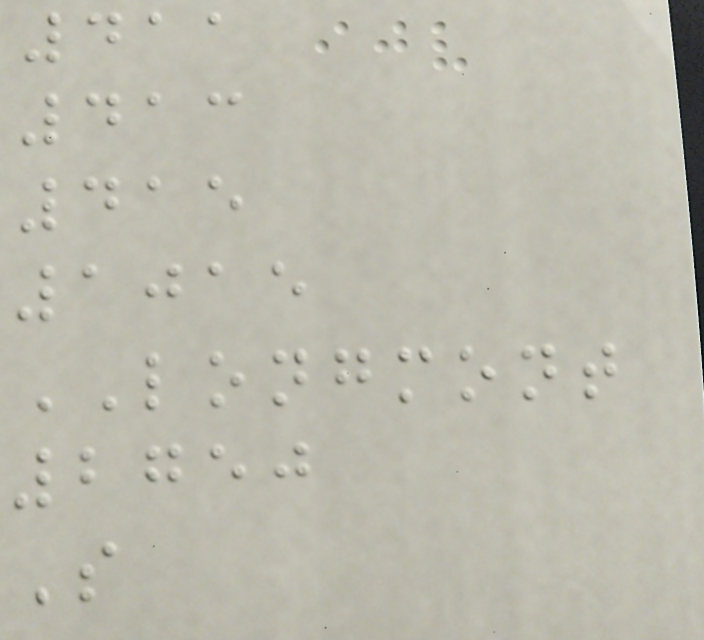411
413
415
1015
LONGMONT
2750
S
